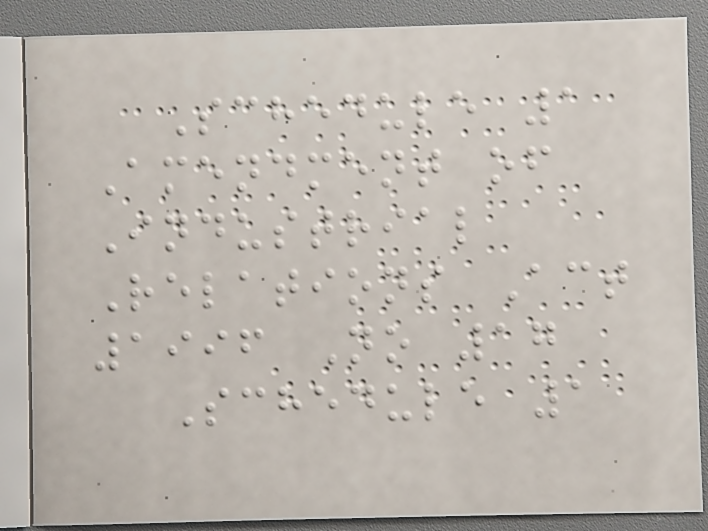Schedule 1
Amendment of
Industrial
Relations Act
1996 No 17
Schedule 1
